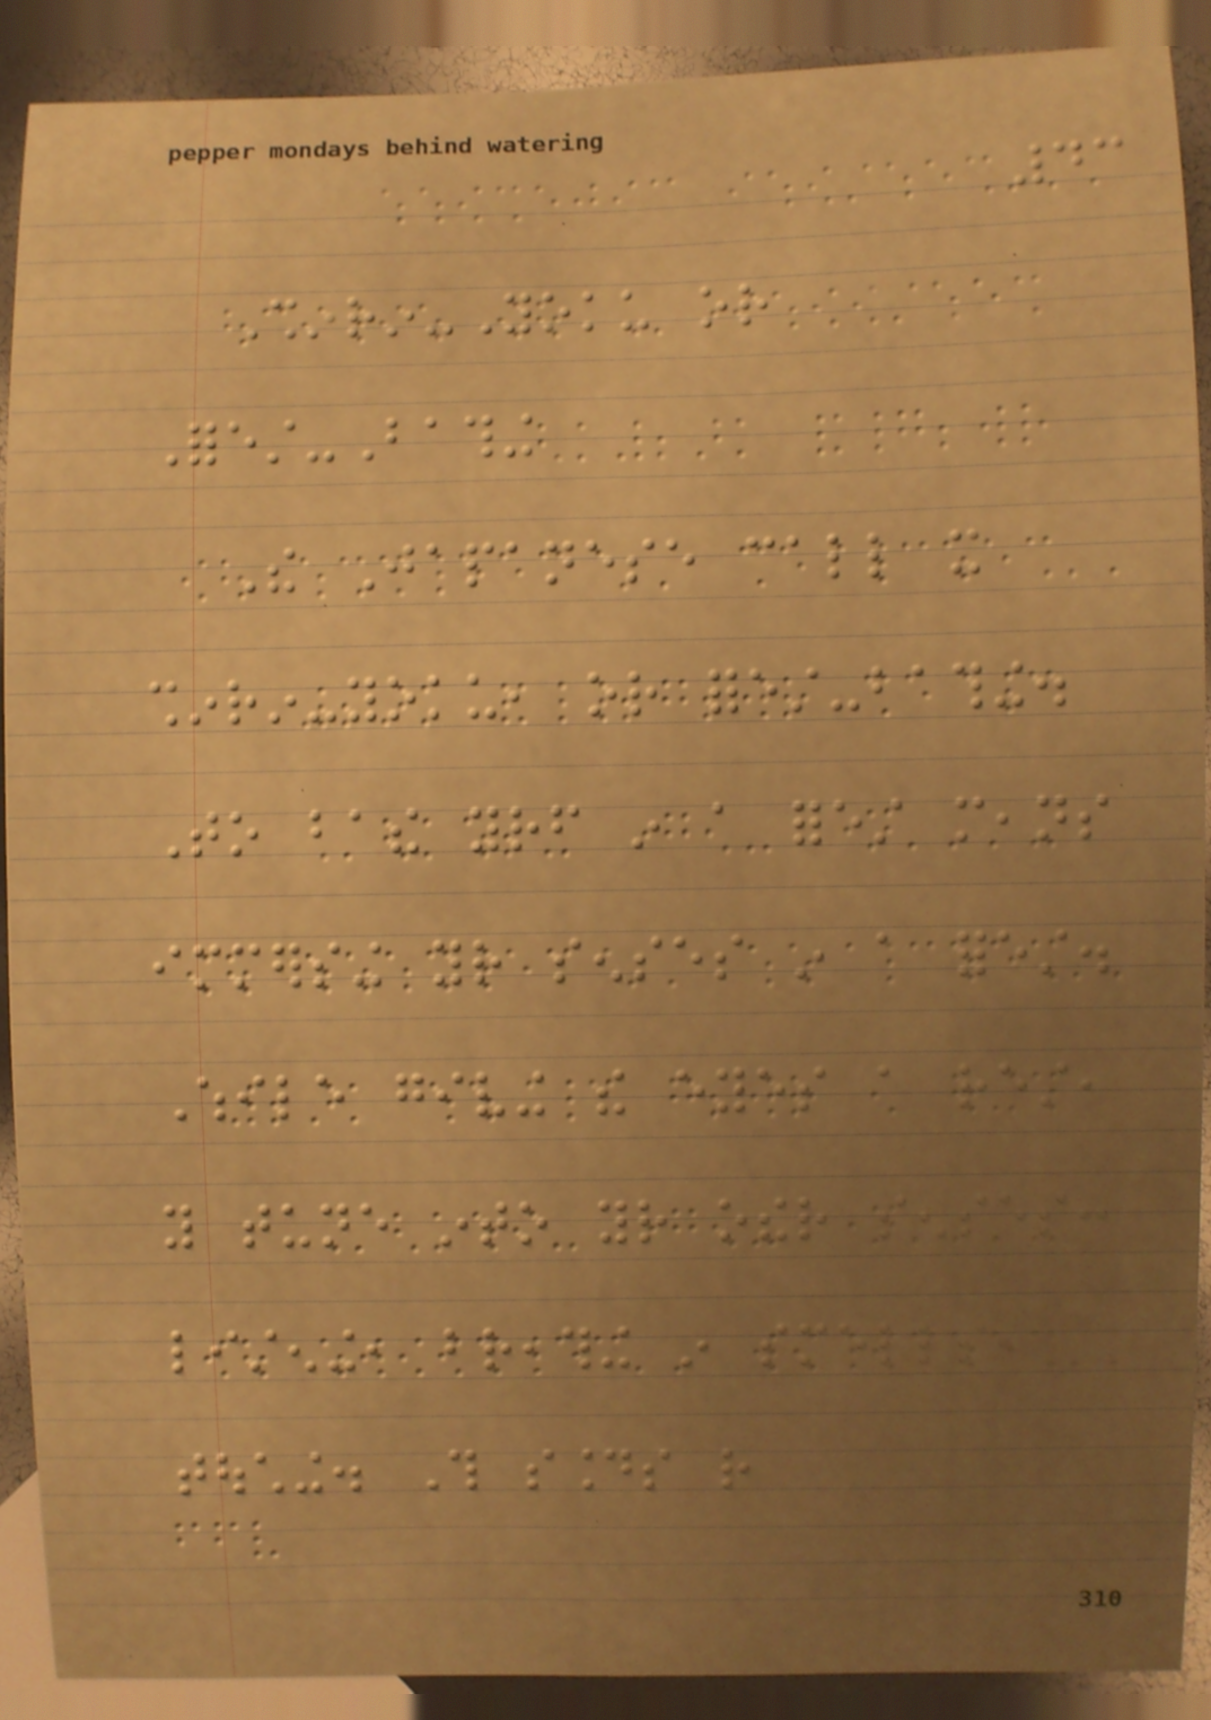43
Shinrin-Yoku or
Forest-Bathing
The Japanese call it
shinrin-yoku, or forest-bathing.
To bathe yourself in a forest means
immersing your senses in a forest.
While giving the eyes a rest,
you tune into your other senses:
listening, breathing in smells,
touching. This sounds rather
